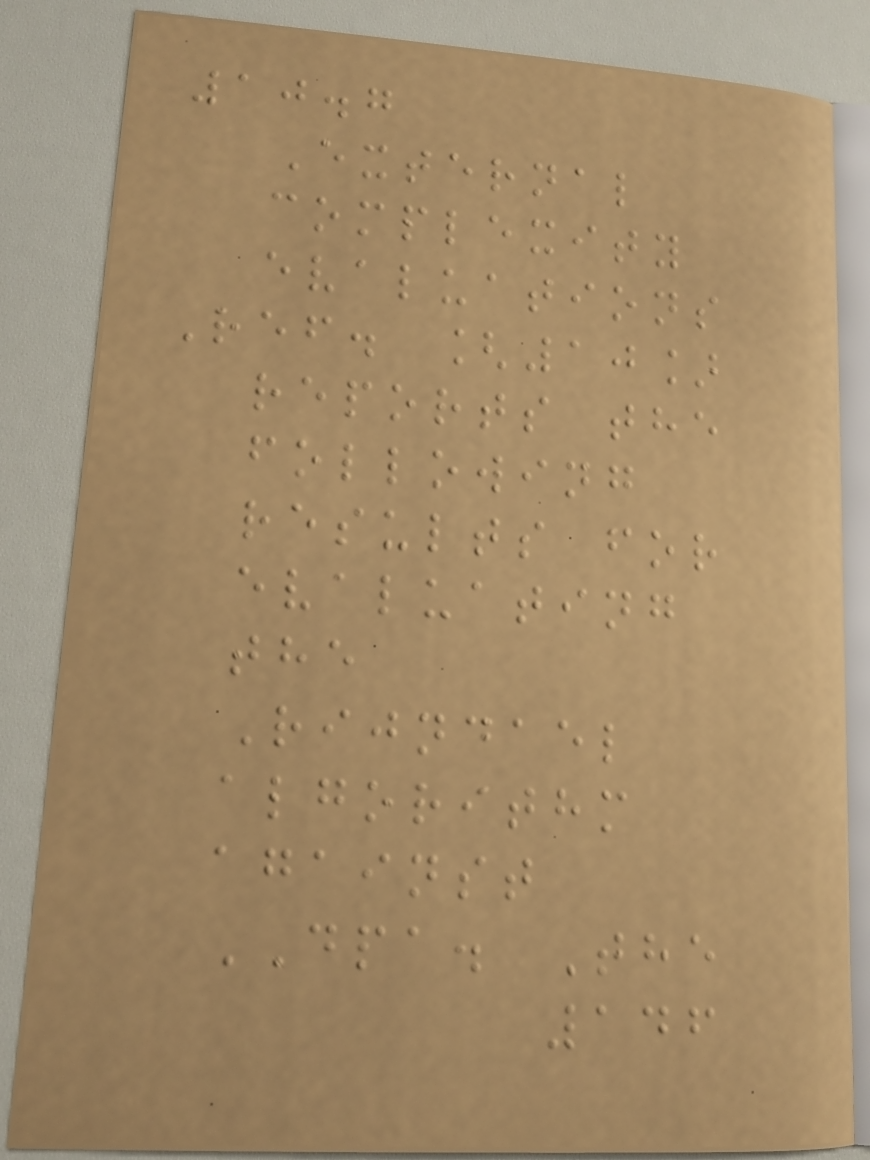10.7
External
complexity
evaluations
Ref. [10]
reports the
following
results for
evaluating
the
Rijndael
algorithm
against
DPA. The
146
